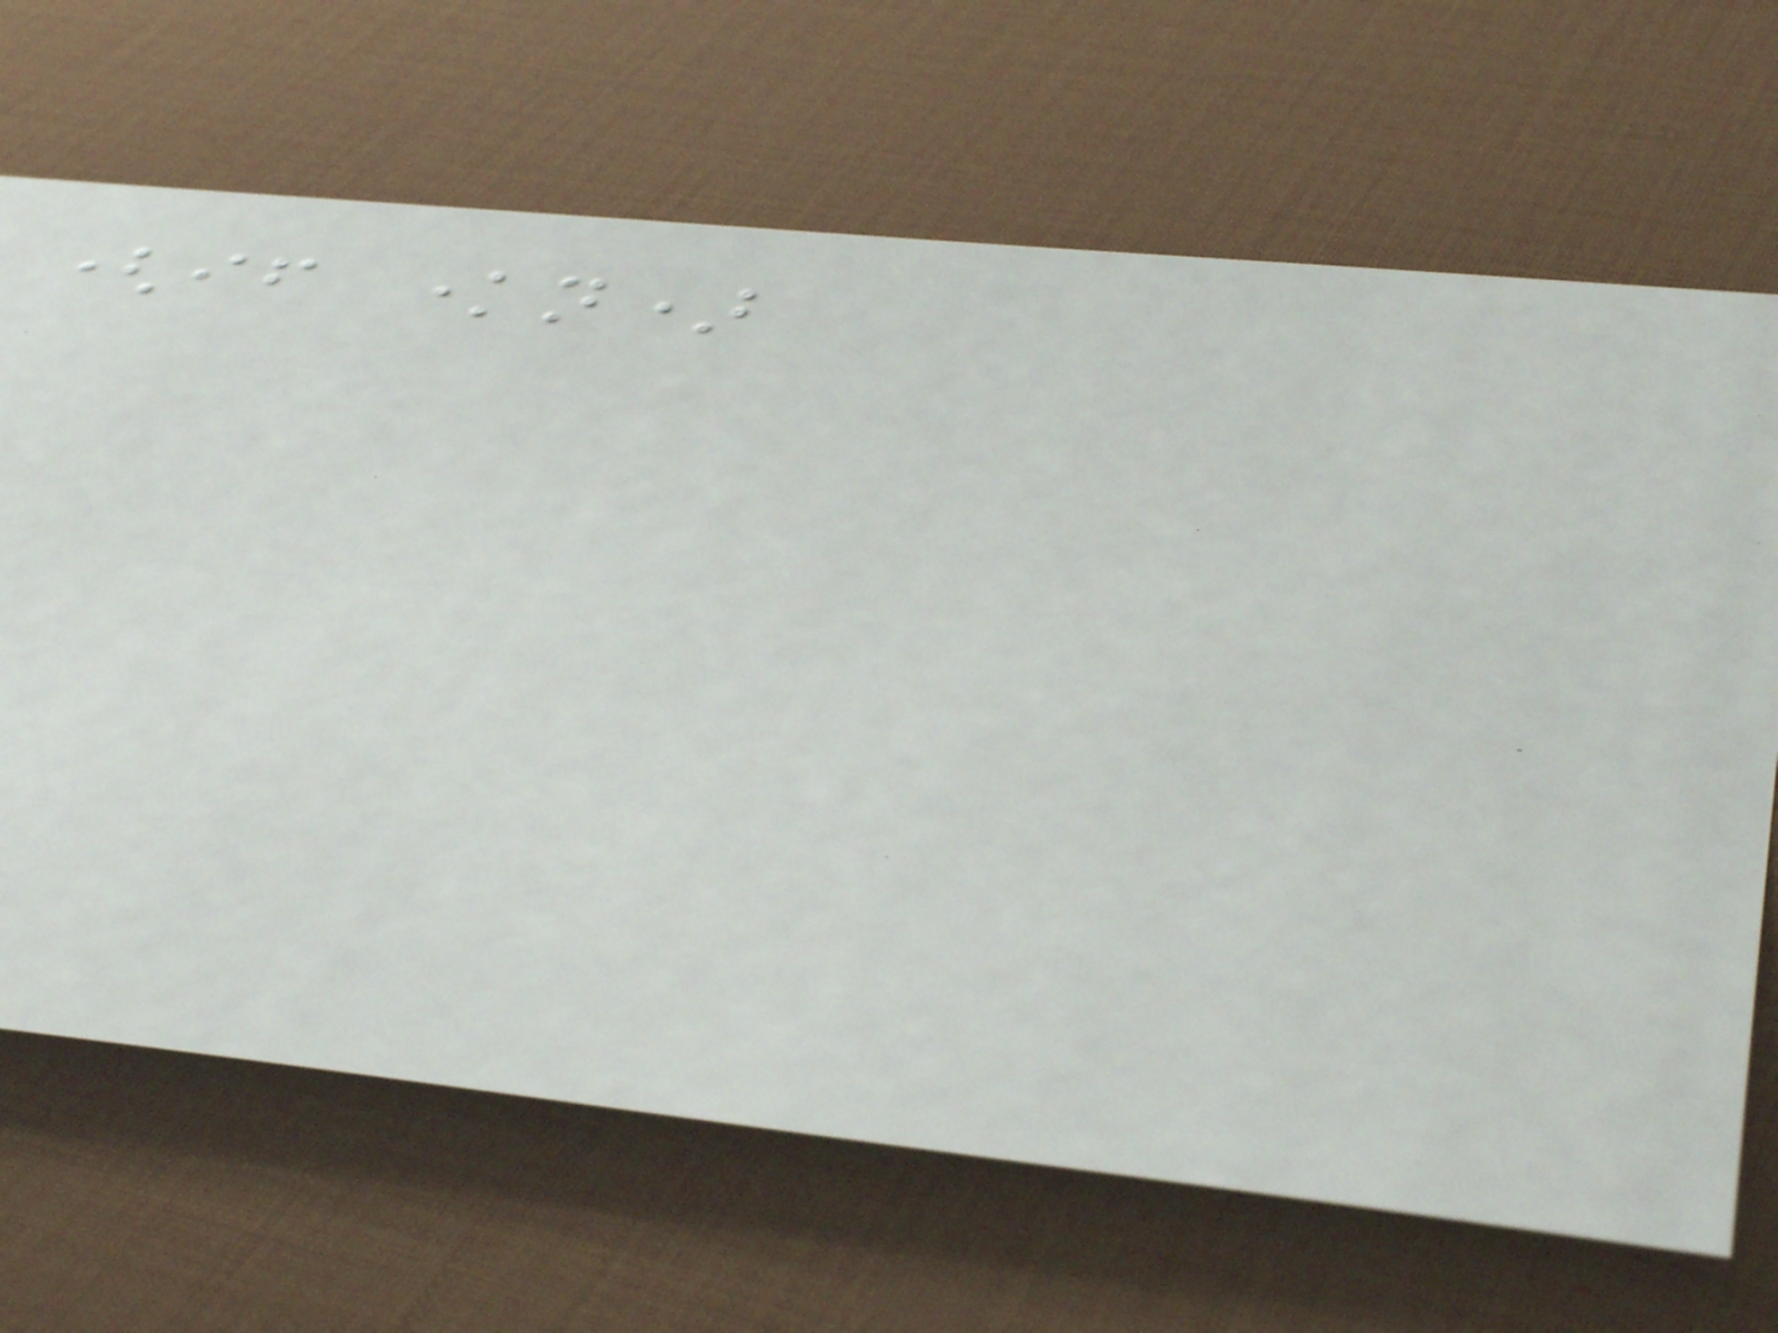(if known)
